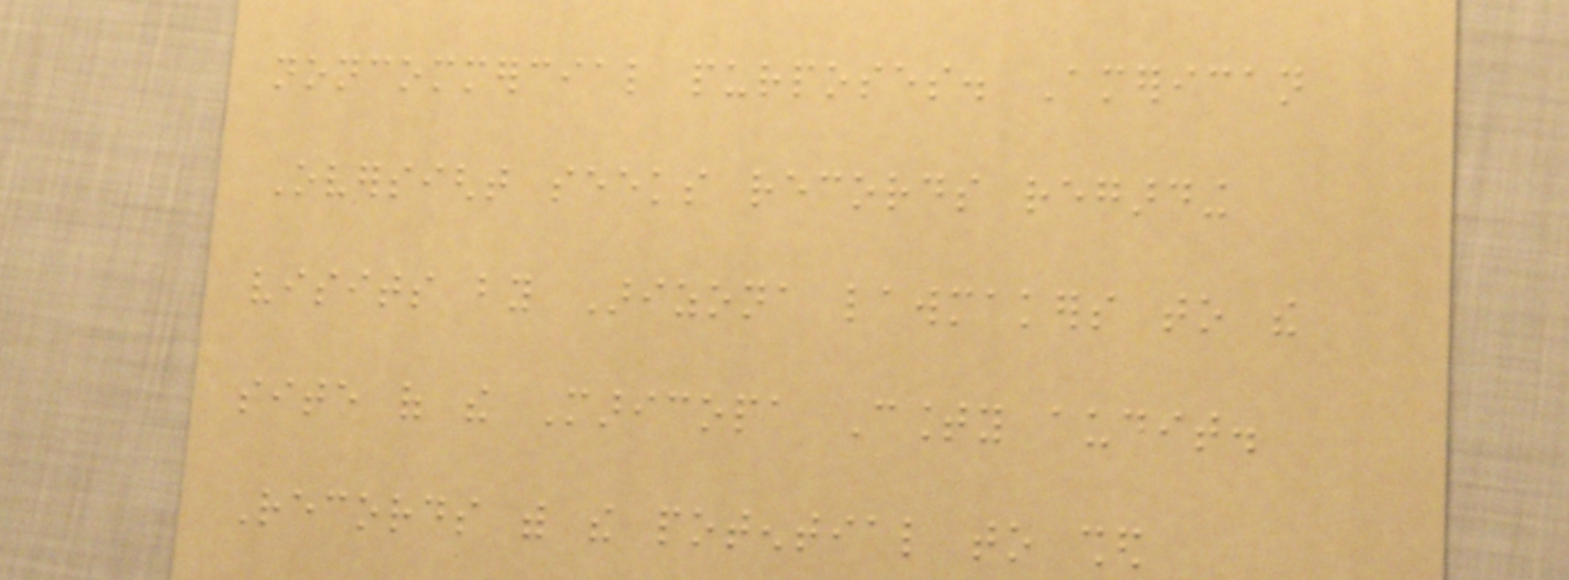noncommercial purposes. American
Oversight seeks records regarding
visits by Arizona lawmakers to the
site of the Maricopa County audit.
Records with the potential to shed
